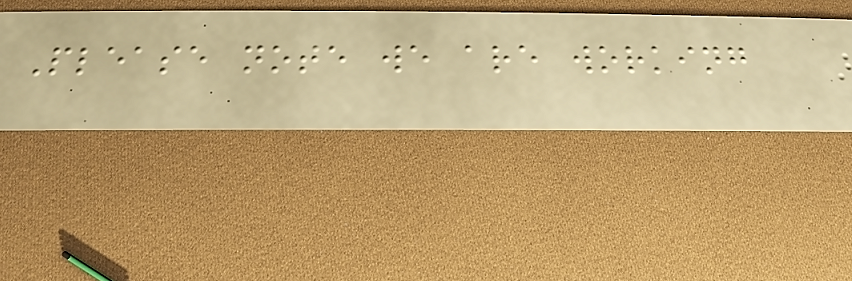Please note we are working
